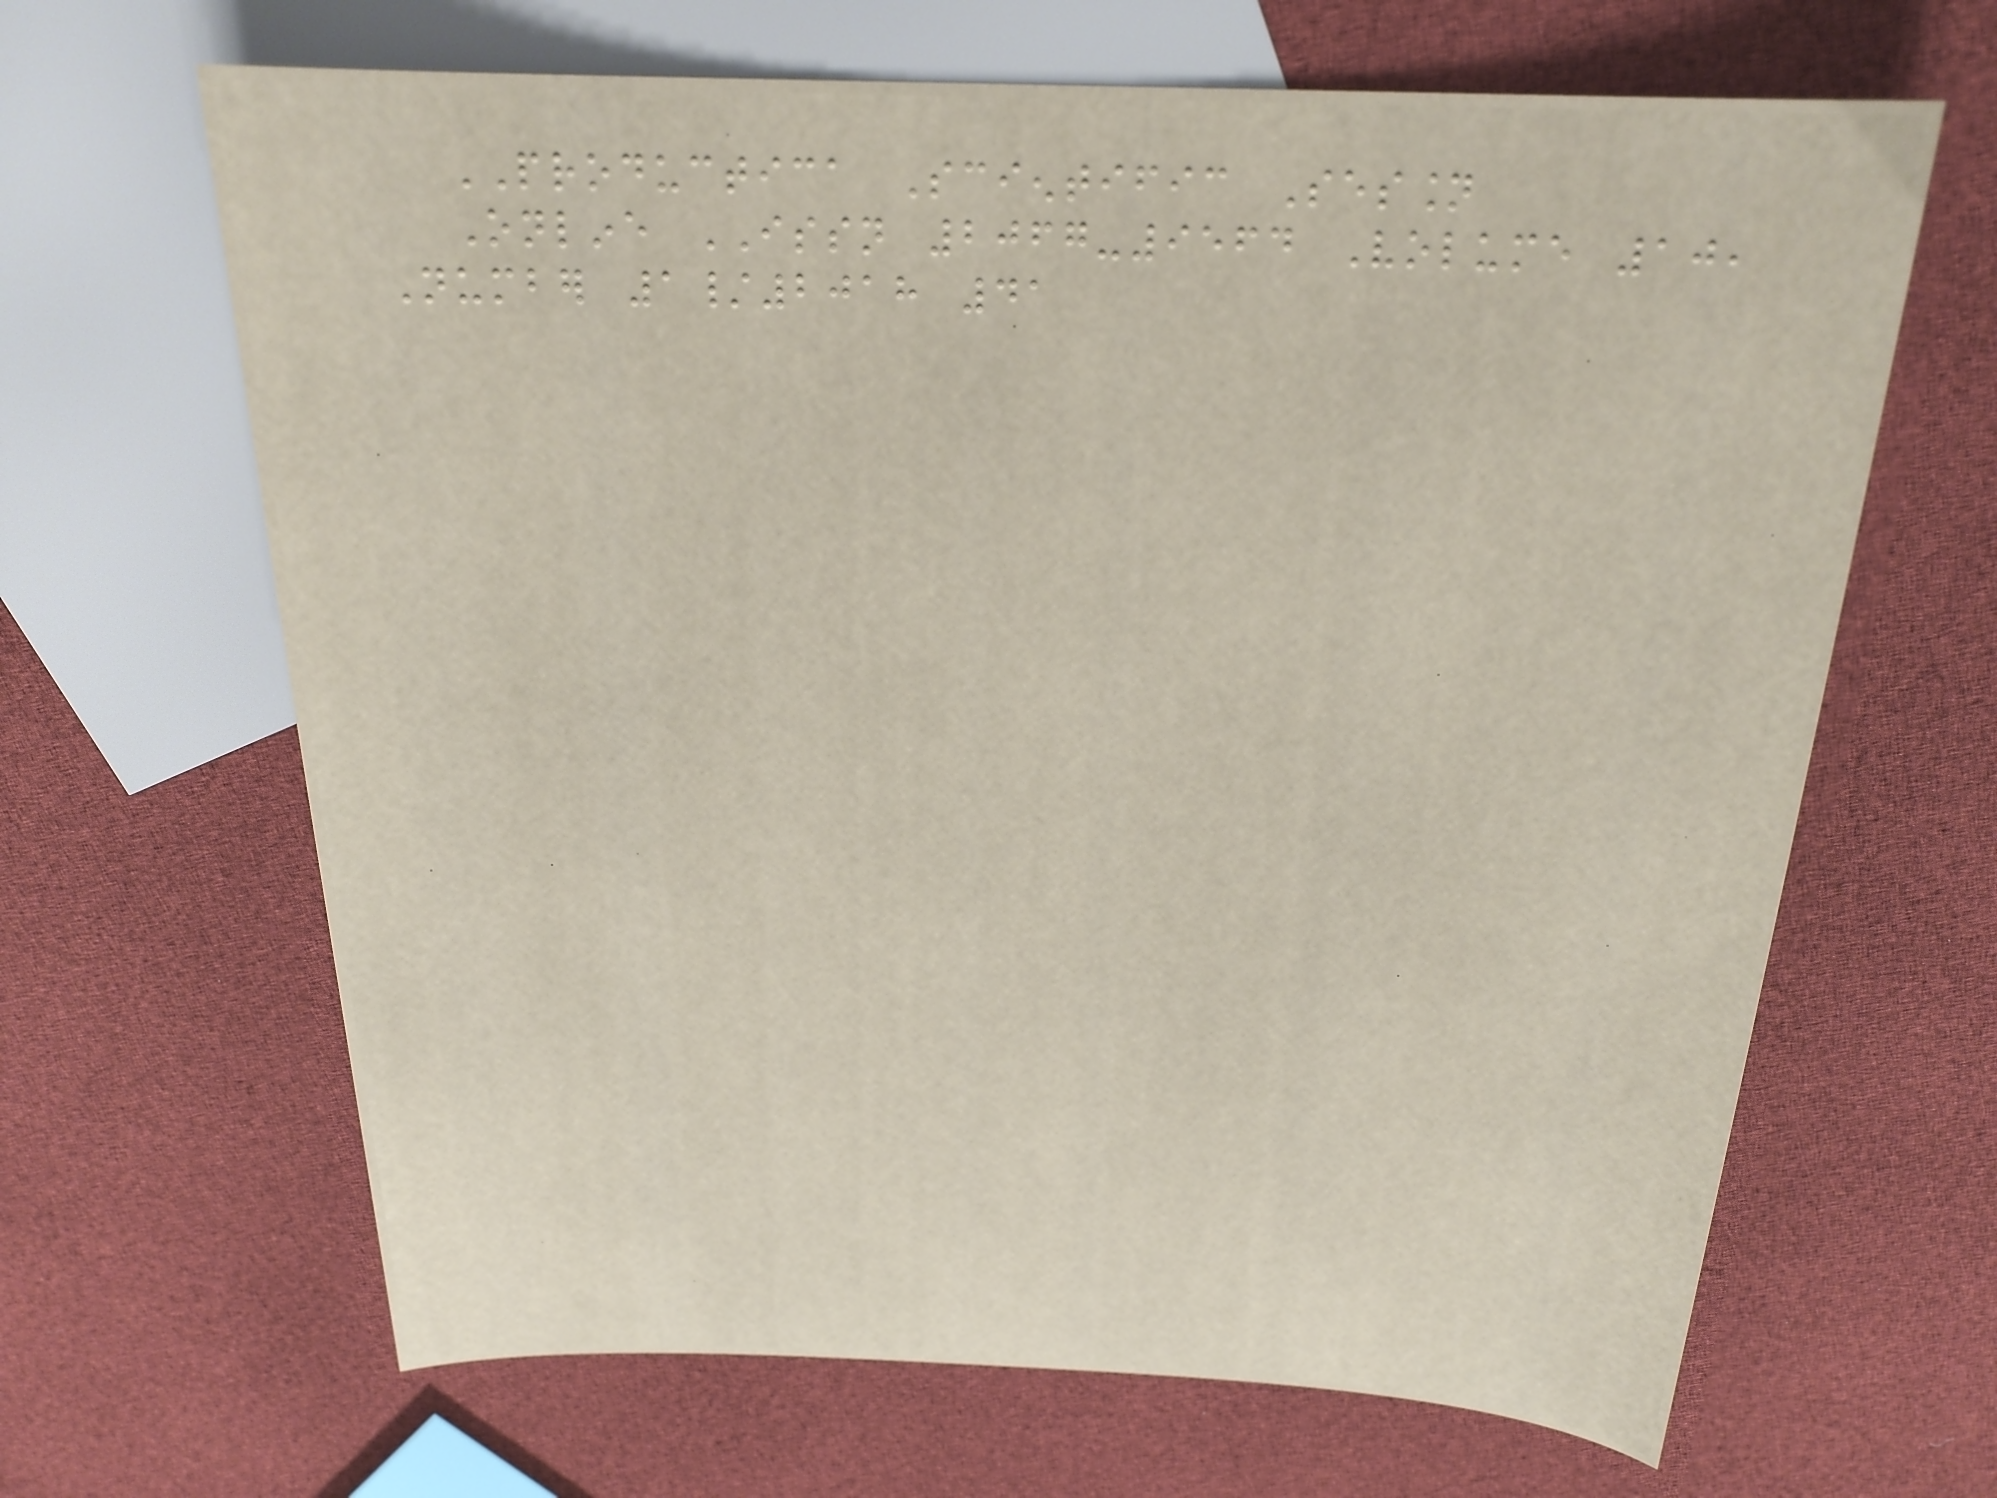PRODUCTICA Scientific Session
Online ISSN 2067-9564 Volume 10,
Number 1/2018 41
